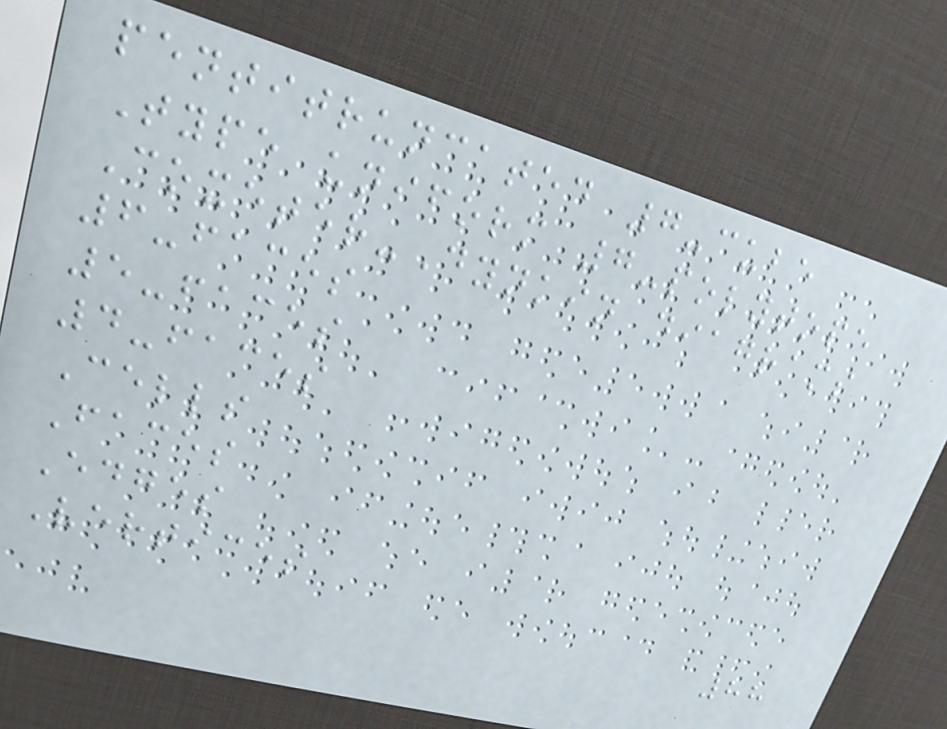pentitruncated 7-cube
Type uniform 7-polytope
Coxeter-Dynkin diagrams
6-faces
5-faces
4-faces
Cells
Faces
Edges
Vertices
88
